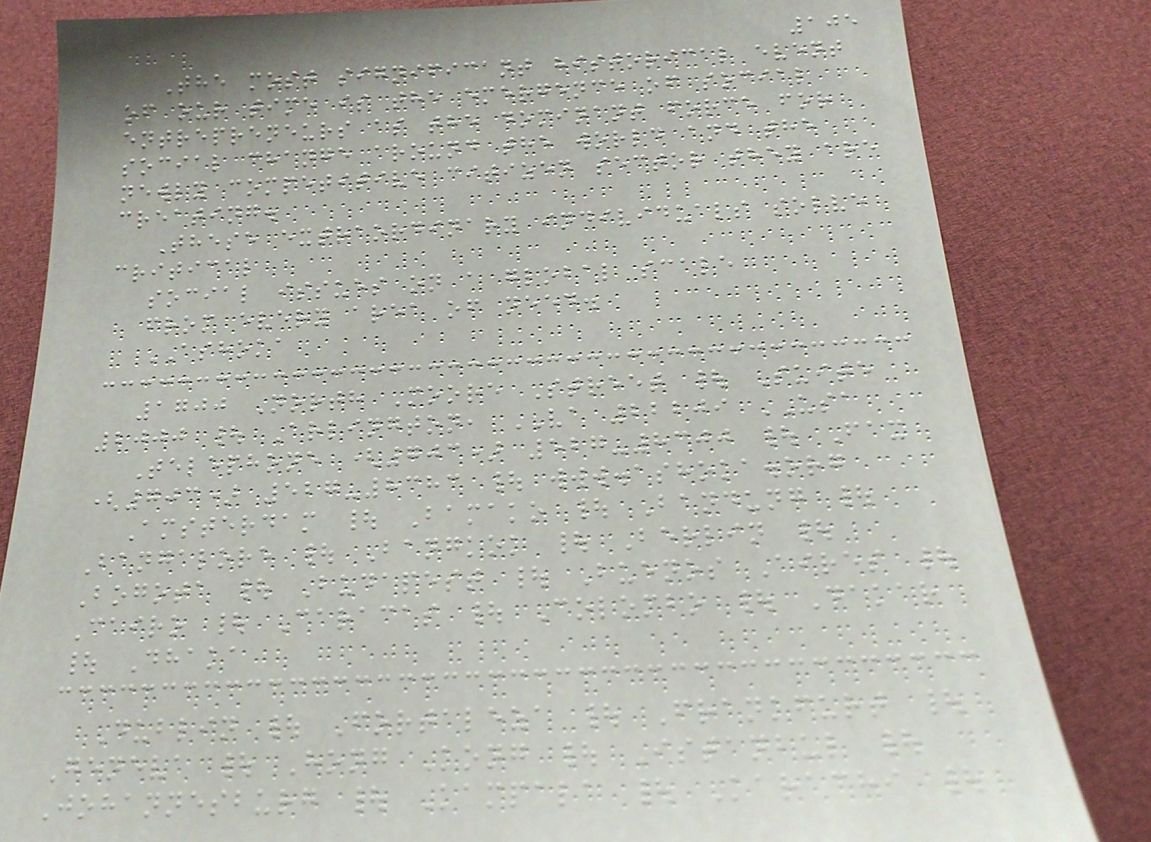105
The most significant historical event
of our time is the emergence of social
entrepreneurs as the dominant force for
social change around the world and the
newly competitive citizen sector they are
creating.
These extraordinary individuals solve
critical
social issues on a global scale
from every area of need.
ASHOKA
1700 North Moore Street | Suite
2000 | Arlington, VA 22209 USA
Telephone (703) 527-8300 | Fax
(703) 527-8383 | www.ashoka.org
Amsterdam | Bamako | Bandung |
Bangalore | Bangkok | Berlin |
Bogota | Budapest | Buenos Aires |
Cairo | Caracas | Colombo | Dakar
| Dhaka
Dublin | Fortaleza | Frankfurt |
Geneva | Hong Kong | Istanbul |
Johannesburg | Kampala | Karachi |
